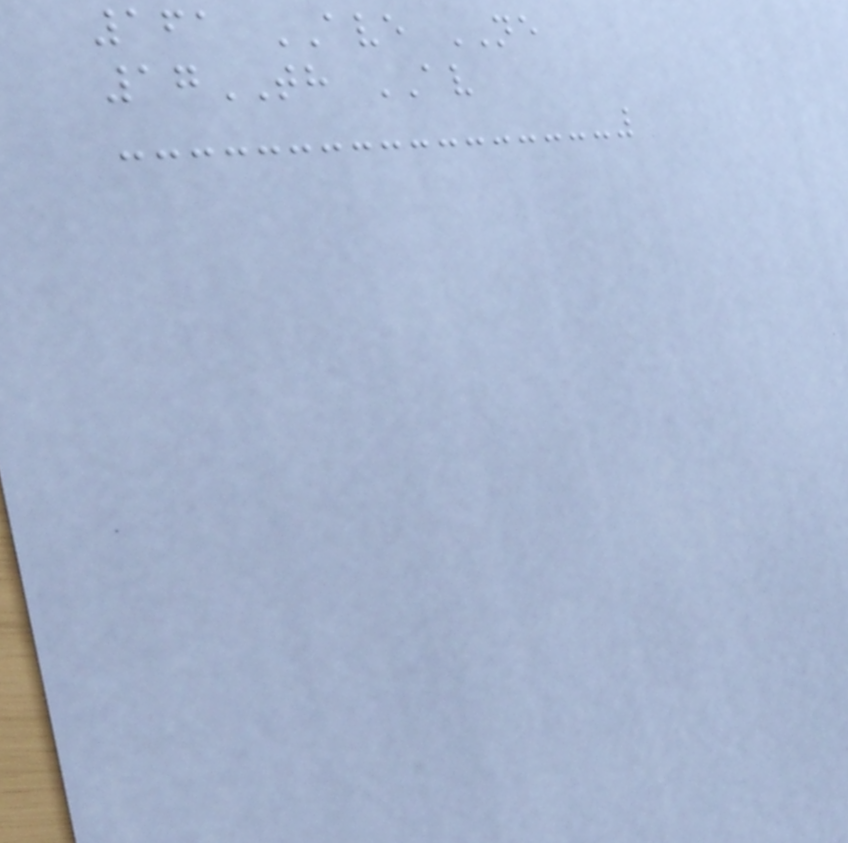161 AVE NE
17TH AV
